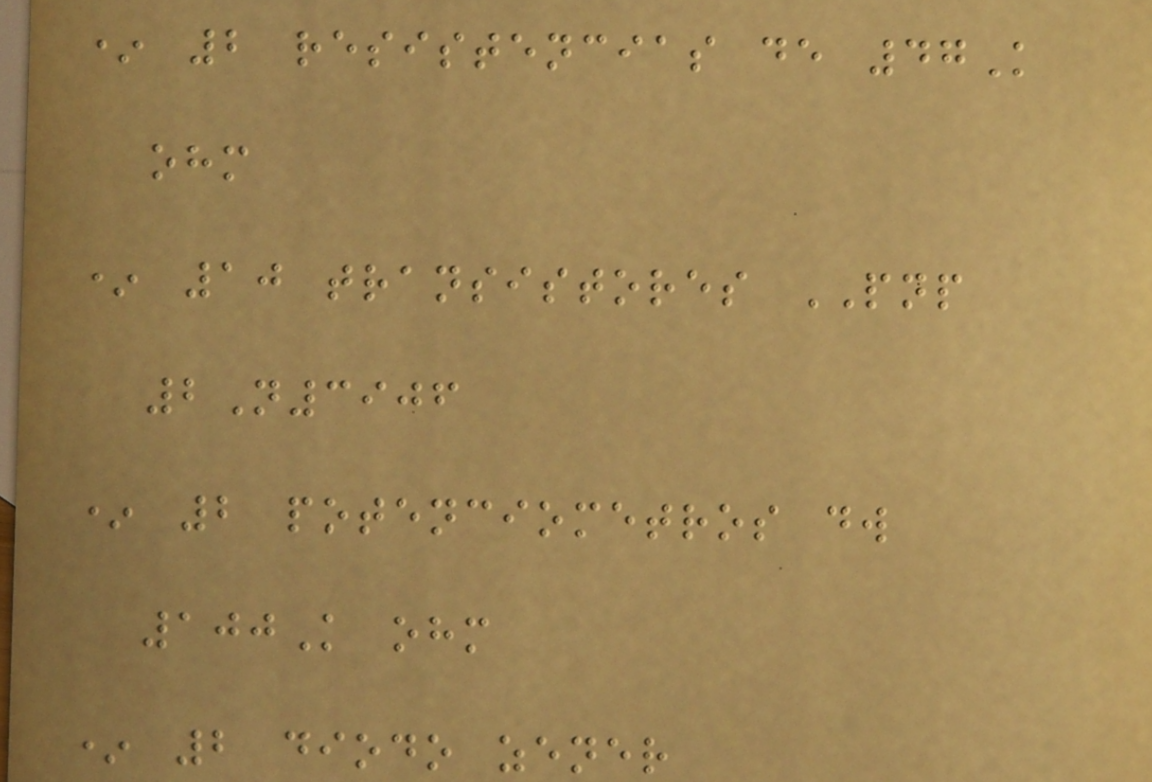* 2 resistencias de 47K
ohm
* 10 transistores PNP
2N3906
* 2 potenciometros dw
100K ohm
* 2 diodo zener
